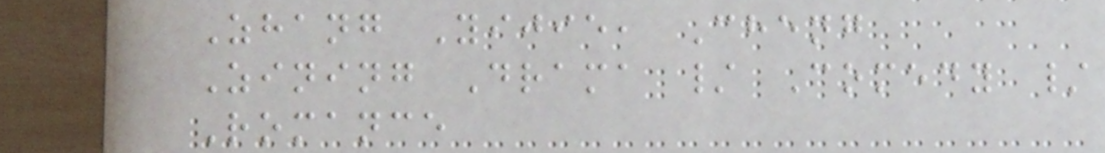Zhang Yijie, Cheng
Zining Drama / Comedy /
Romance
